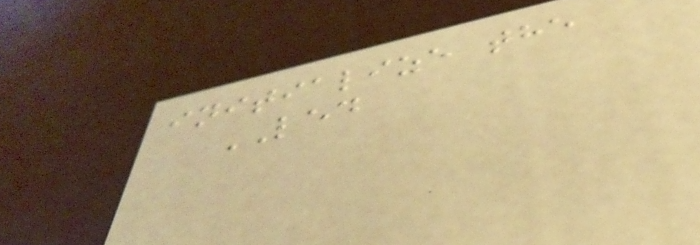initialize the
LED
